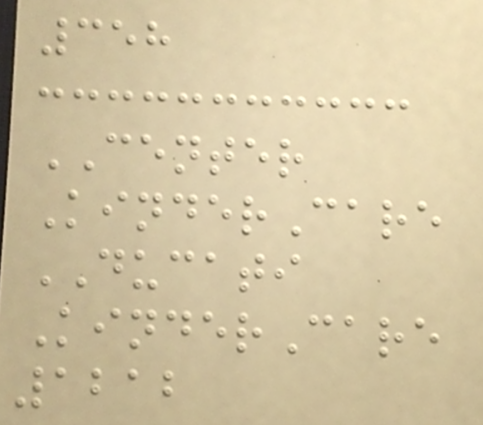358
CENTER
KinderCare
DUCATI
KinderCare
1212
